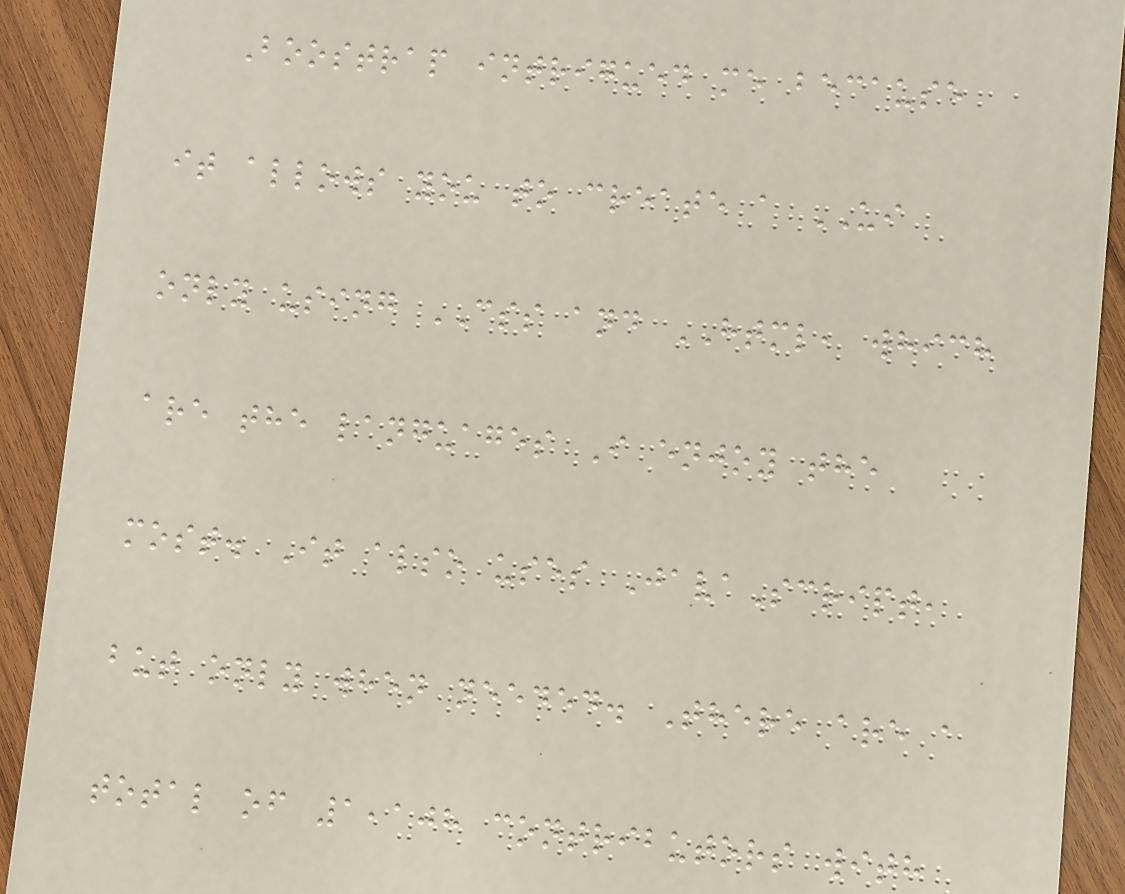Boostrap intrigued me because
it allows you to create a UI
only using CSS and HTML, which
are the languages I enjoy the
most. It also uses JavaScript,
but only when needed. There are a
total of 1,108 contributors with
